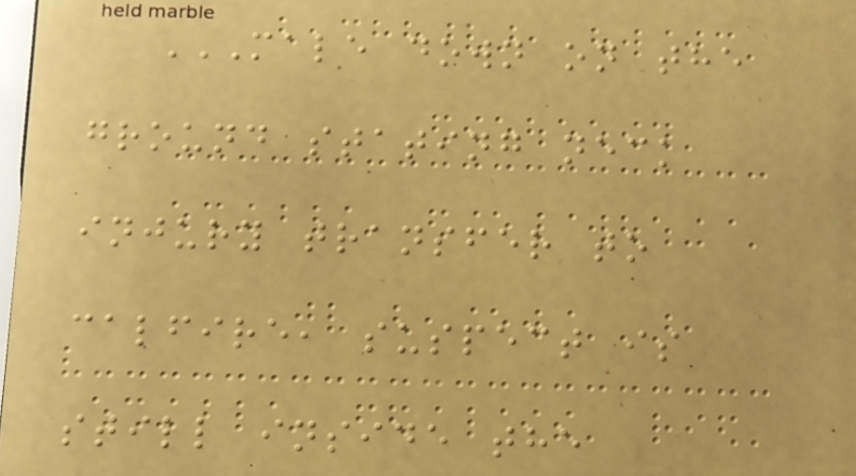MALE DOWN ON THE
GROUND STATING NECK
INJURY TRANSFER TO
CALFIRE, SUSPECT IS
STILL INSIDE THE
